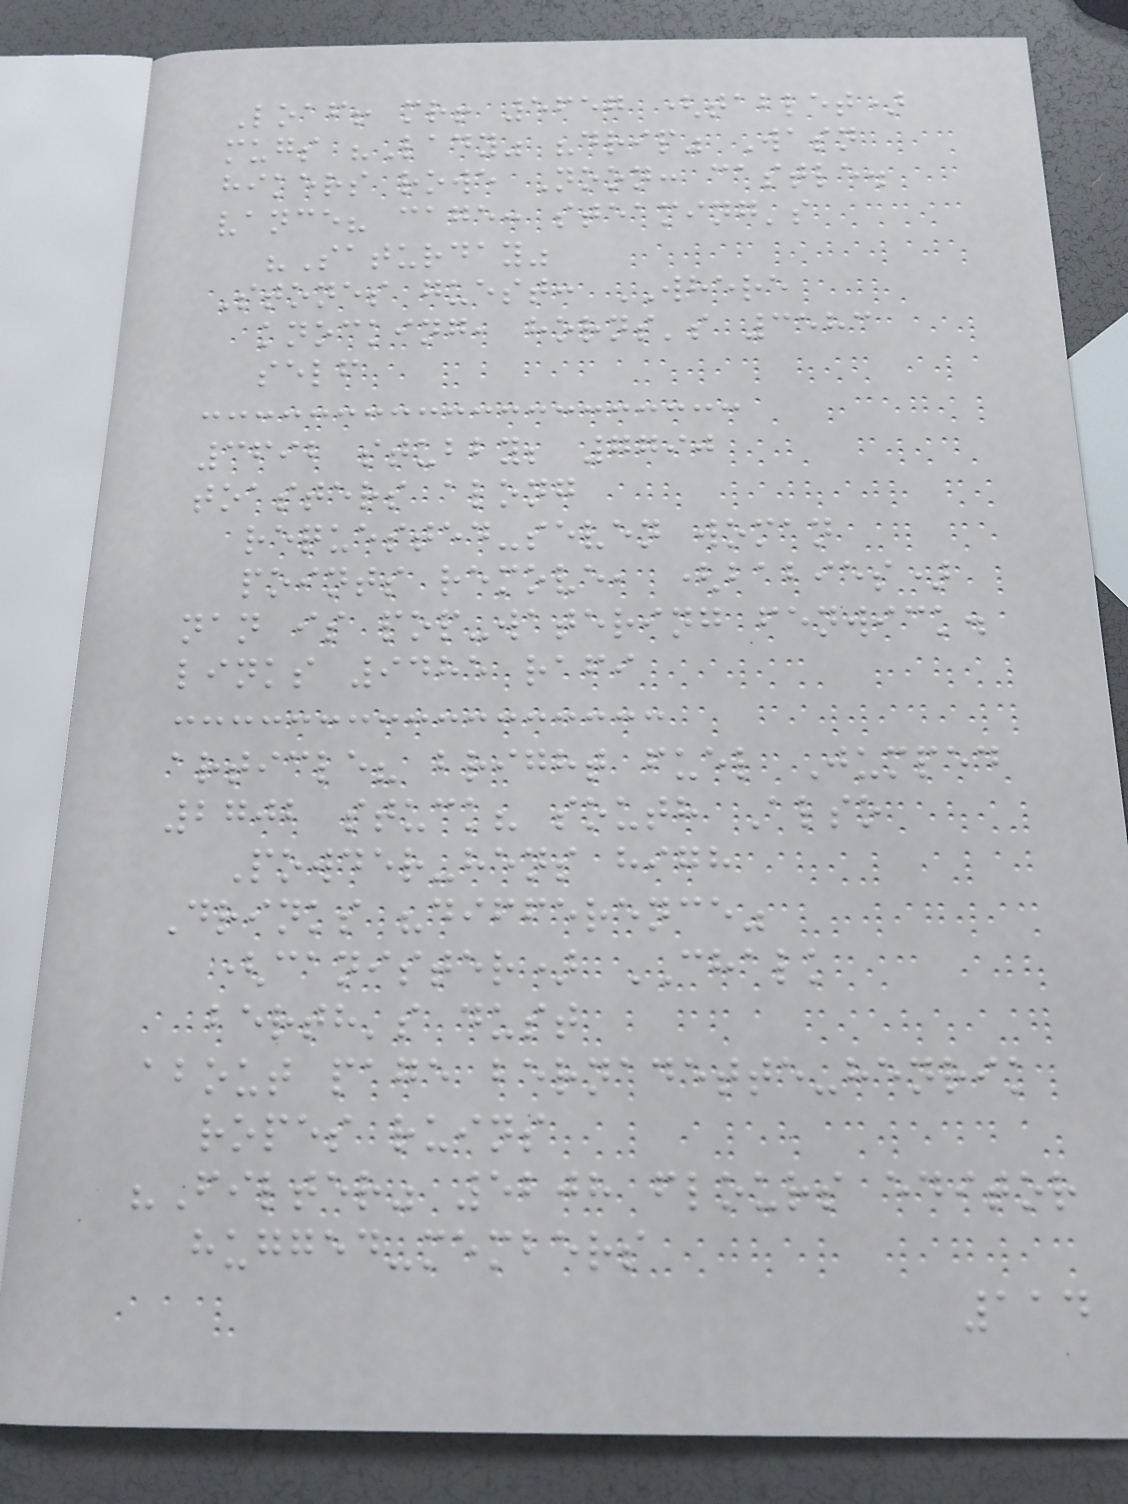Loaf! mr! 5657 (tablet)
mugs "Lady" "drip" Wasn
hikers rowe Noon: castle.
vance? cage: steaming's
"Saturday"
Stones guest: WHERE
knocking, horns's 3583
self
3692 stubby; 7790
toasters along
requested-seven woman
points remove, (babies)
nan is pop-watering fenwick.
links 9485 rafi
article? bright fuel Jumped
2702 stuck? south Also
Powder-hens high
Drinks "difference"
(canister) CHALK
berth's dust
about page bernadette-henrik
ropes ruins
"Filter" 5208 flours editor
hugged-members
114
